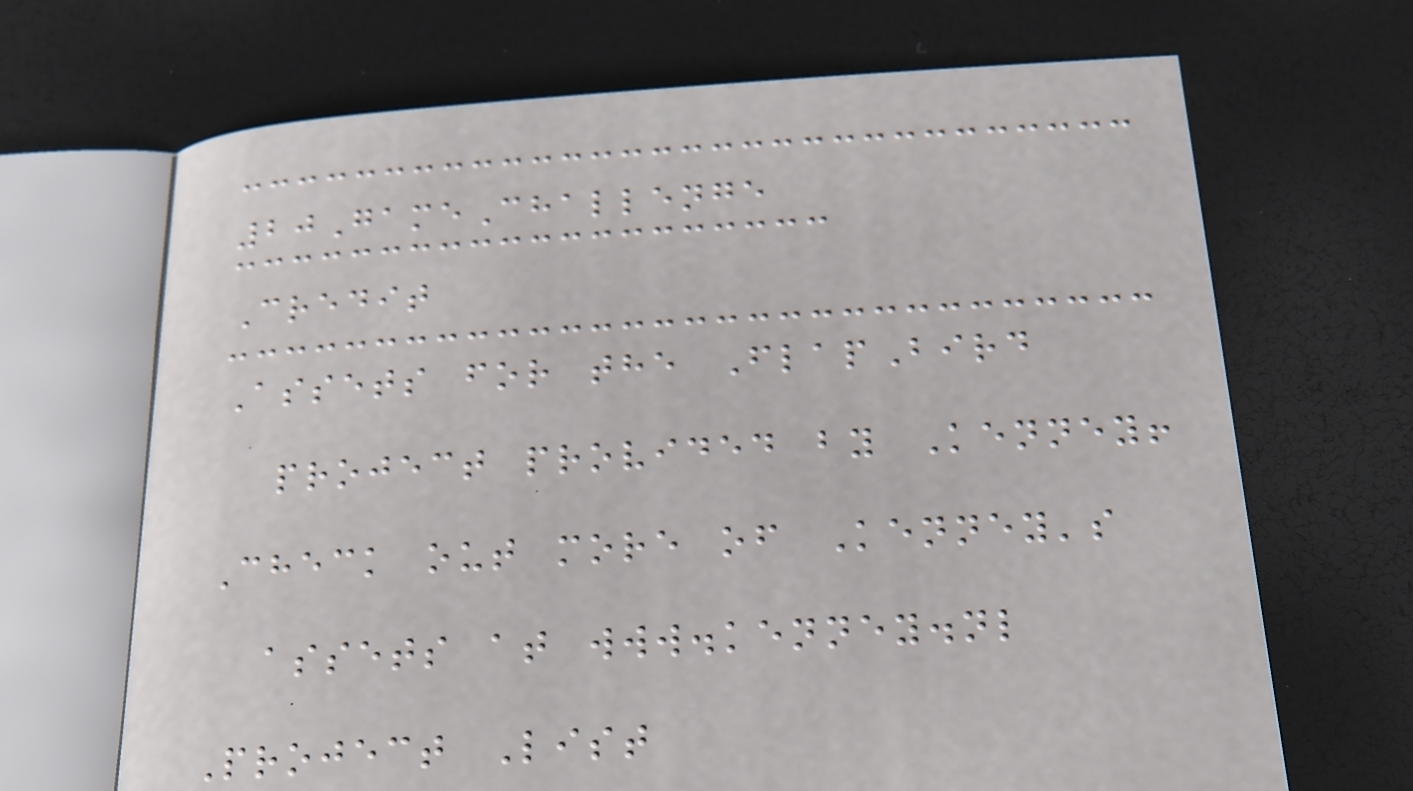20GameChallenge
Credit
Assets for the FlapBird
project provided by Kenney!
Check out more of Kenney's
assets at www.kenney.nl
Project List
